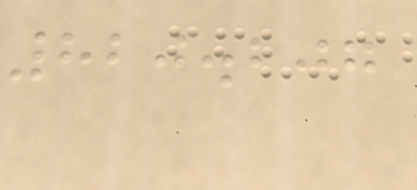820.207
